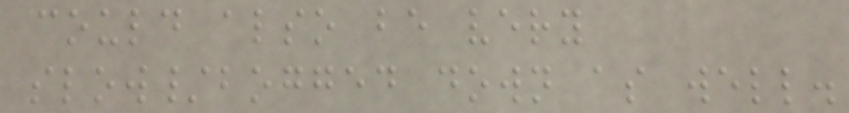could also be very
slow/bogged down as well.
